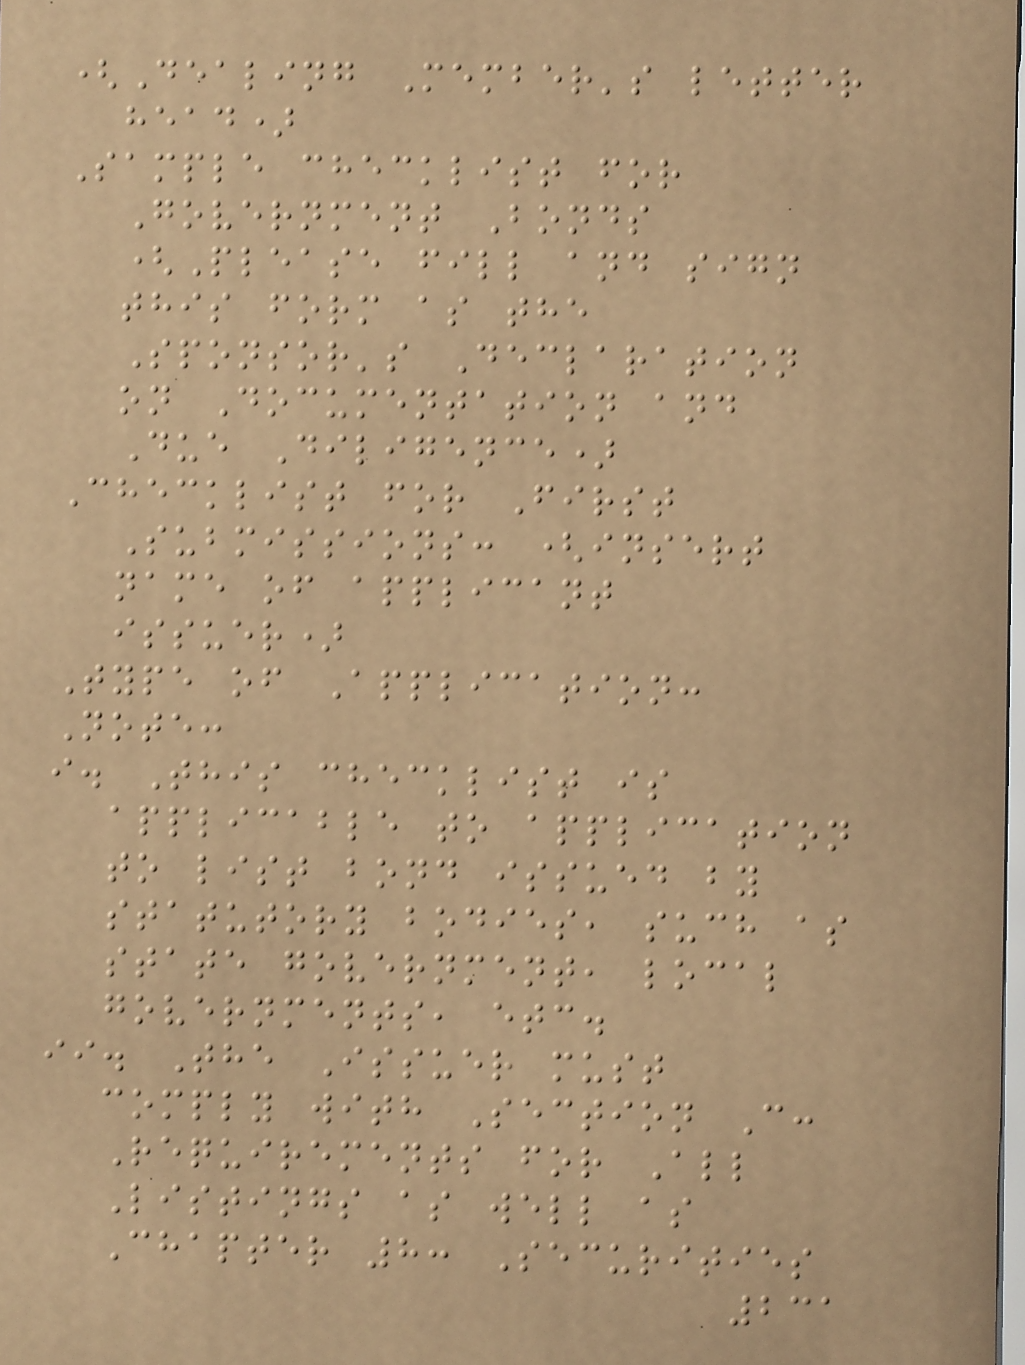(Dealing Member's letter
head)
Sample checklist for
Government Bonds
(Please fill and sign
this form as the
Sponsor's Declaration
on Documentation and
Due Diligence)
Checklist for First
Submissions: (insert
name of applicant
issuer)
Type of Application:
Note:
i. This checklist is
applicable to application
to list bond issued by
statutory bodies, such as
state government, local
governments, etc.
ii. The Issuer must
comply with Section C:
Requirements for All
Listings as well as
Chapter 8: Securities
231
